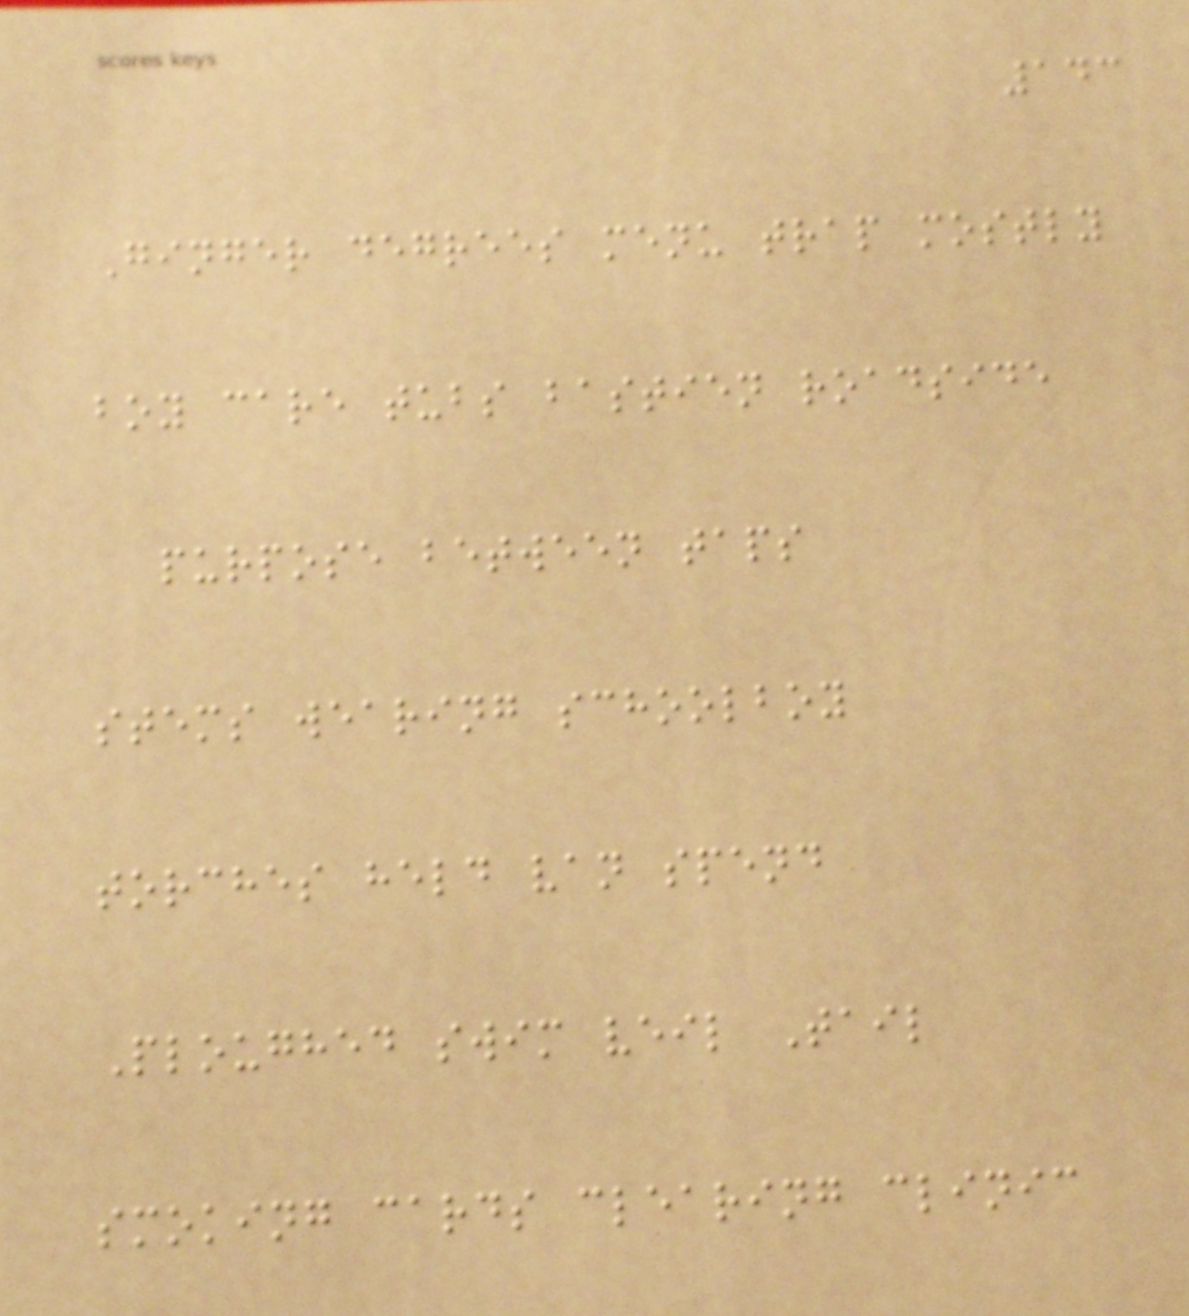143
Ginger degrees menu trap mostly
boy care tubs bastien roadside
purpose between taps
stems wearing schoolboy
torches held van spend
Ploughed swim veil Tail
smoking cards clearing clinic
